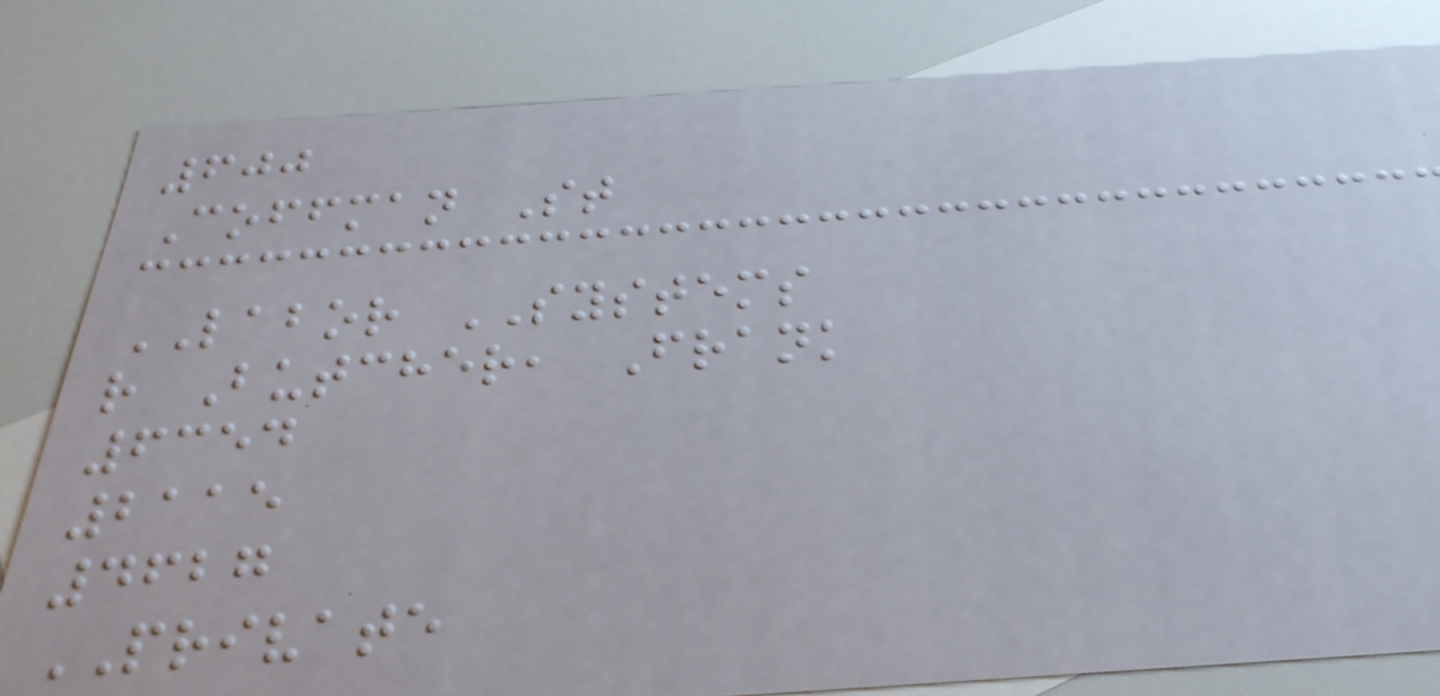600
Coffman St
LABOR SYSTEMS
r Butcher, Frank
6354
2115
4627
PRIVATE
